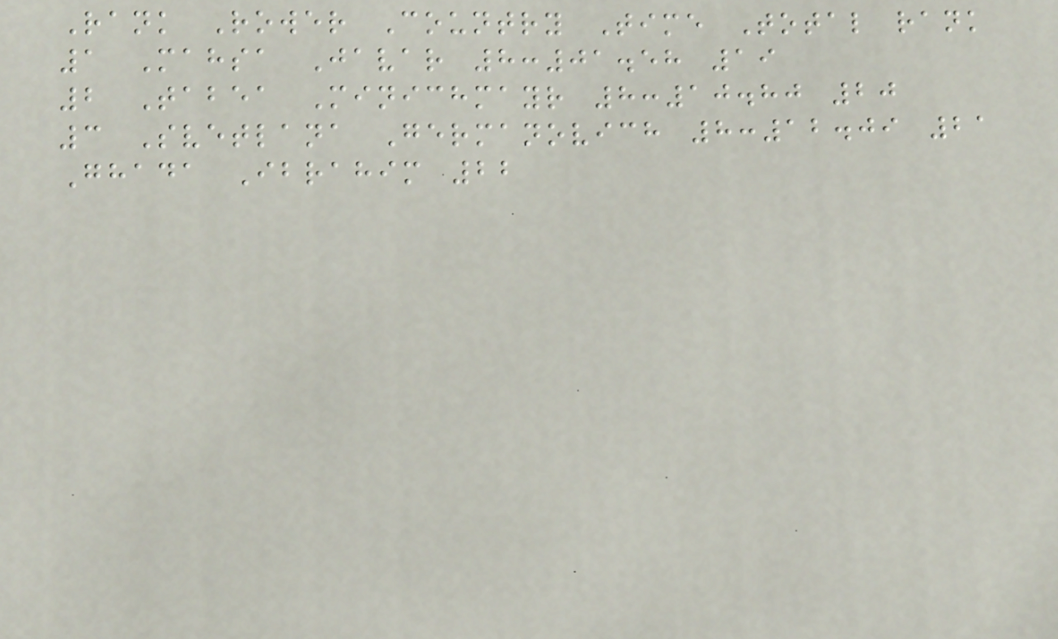Rank Rower Country Time Total rank
1 Mahsa Javar 8:01.58 19
2 Tabea Minichmayr 8:10.80 20
3 Svetlana Germanovich 8:12.09 21
Ghada Ibrahim 22
